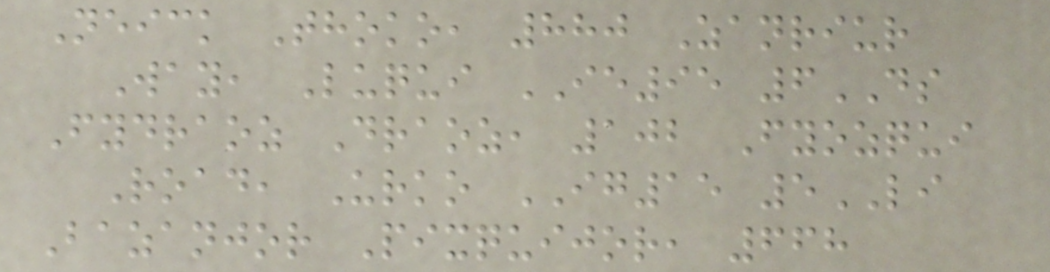Neick Thoko, 880 Zanriur
Way, Luqui IE95 6DS
Fydraoz Draoz, 102 Fyozqui
Road, Urko IG15 5LI
Bazanjor Pixquijor, 668
